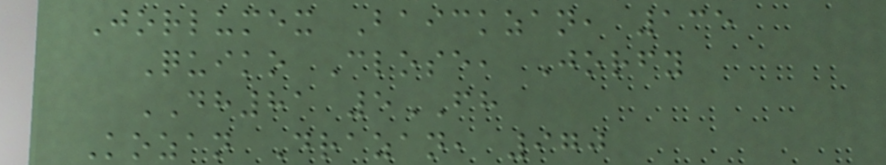Jorlumex Baickzan, 135
Quiko Close, Jorfy
DH81 5FH
Kozan Drazan, 970
